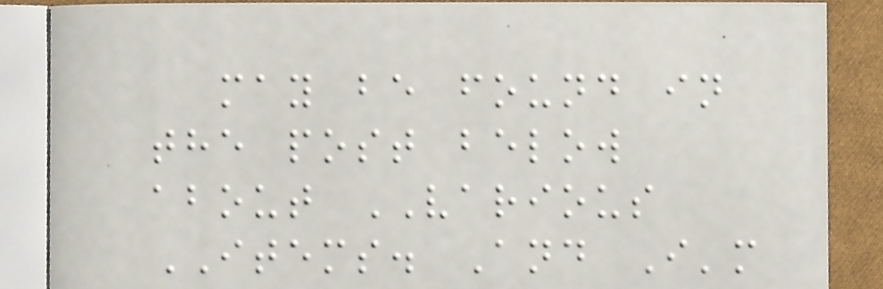may be found in
the post below
about VARIOUS
ITEMS. And I'm
